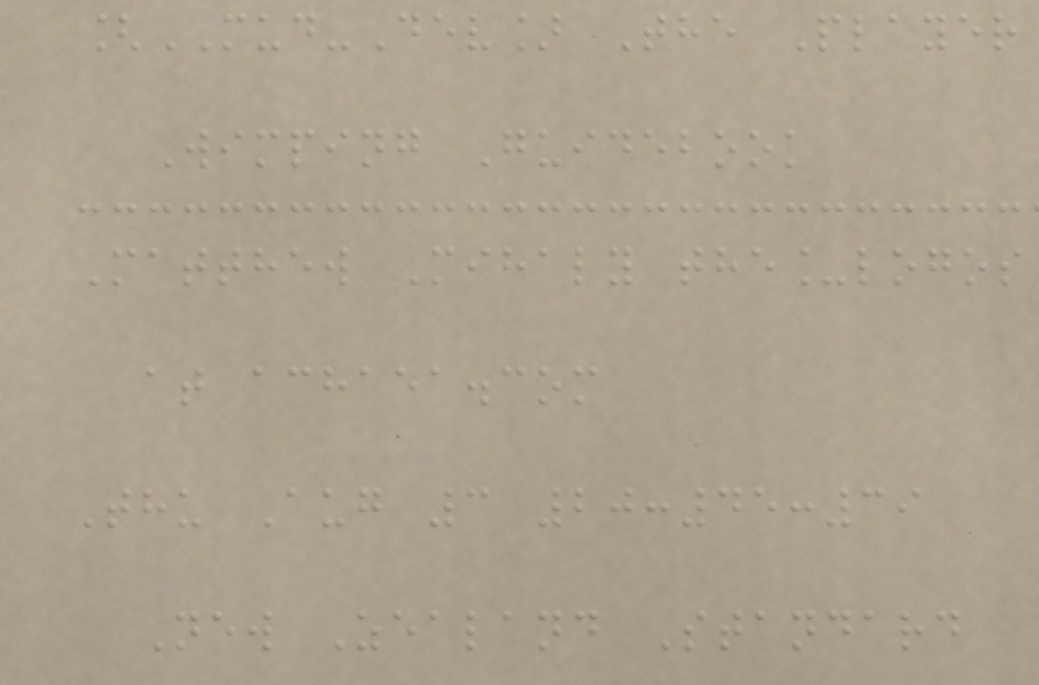[MUD-Dev] The Player
Wimping Guidebook
Matthew Mihaly the_logos
at achaea.com
Thu Aug 3 20:45:39
New Zealand Standard
